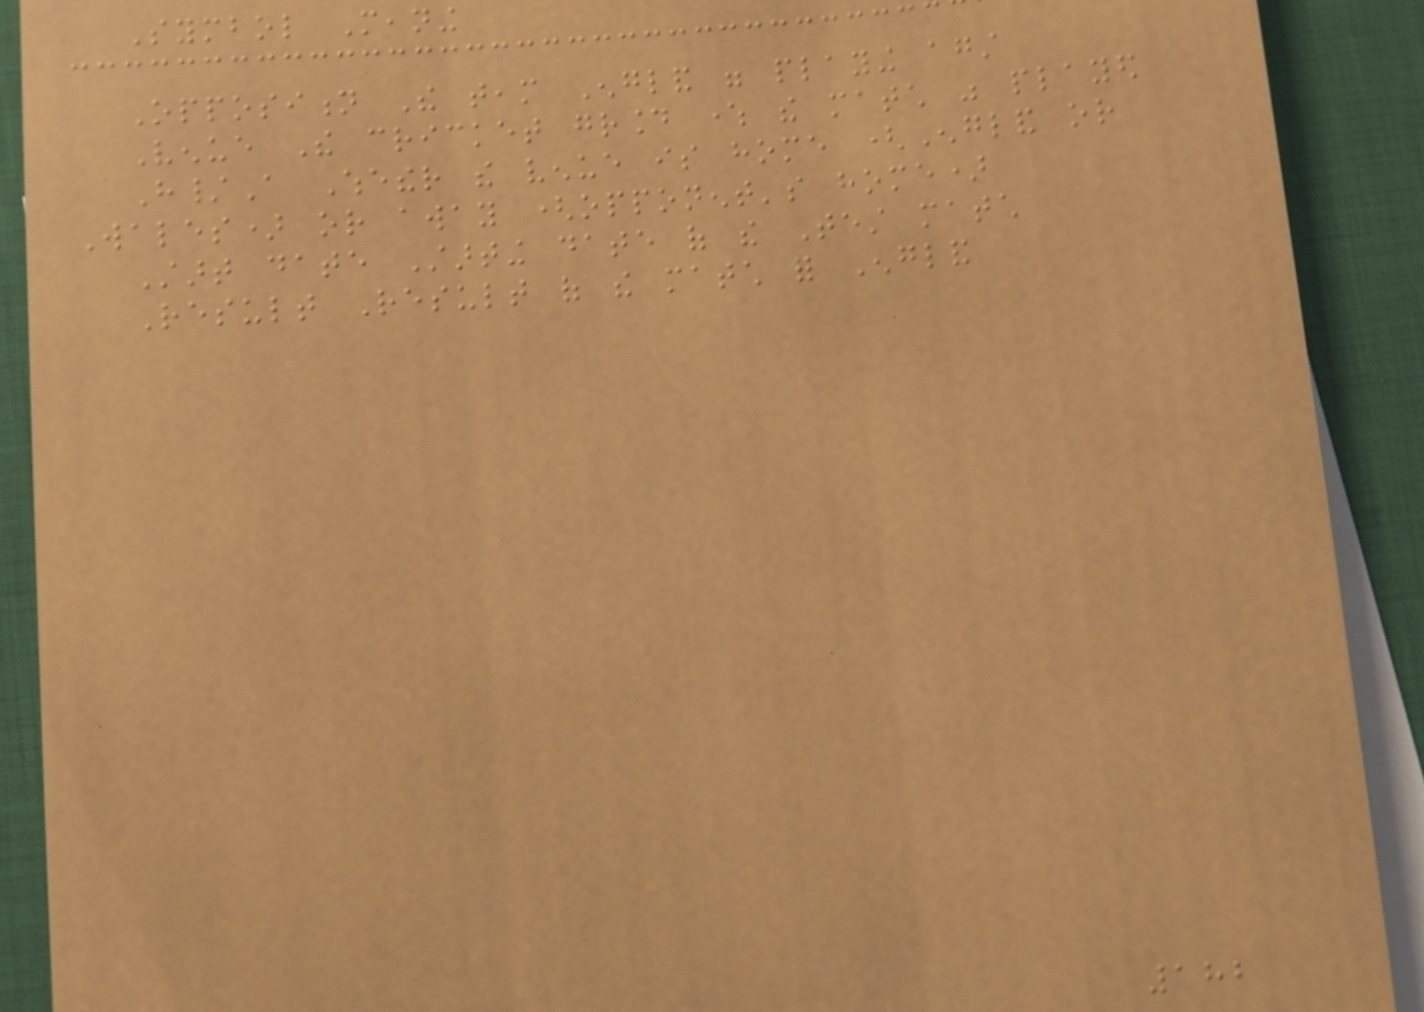Symbol Meaning
Opposition The team England were playing against
Venue The cricket ground where the match was played
H/A Whether the venue is home (England or
Wales) or away (opponent's home)
Start date Starting date of the Test match
Result Result of the match for England
182
